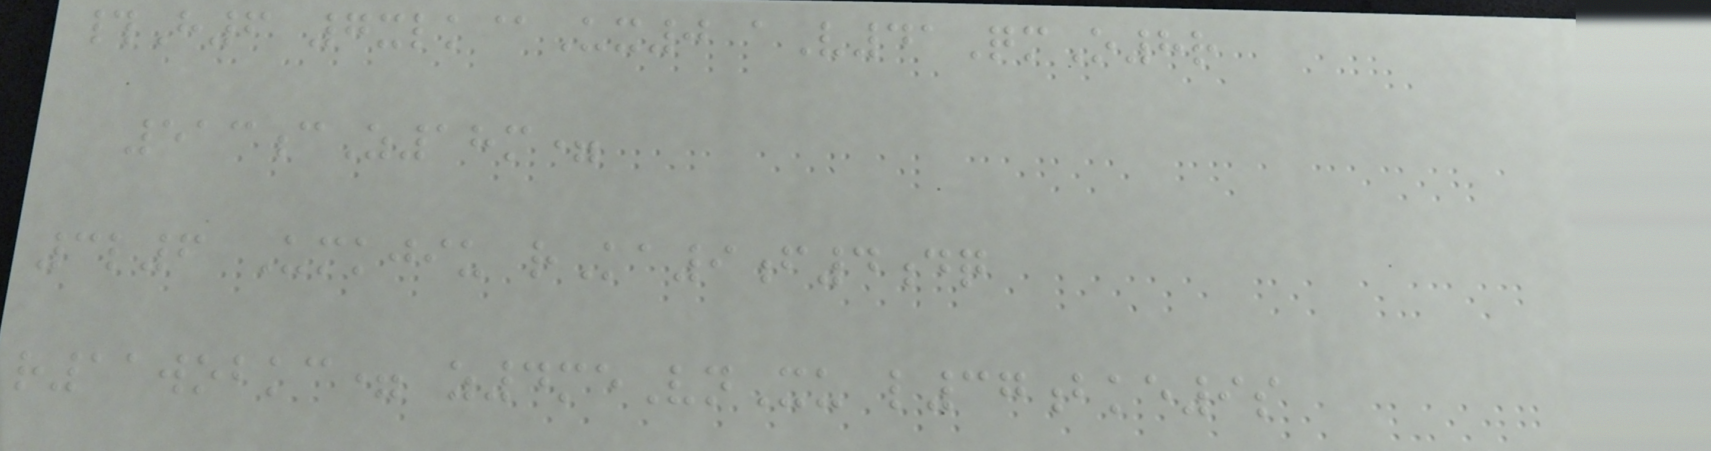#H6 7xlk@Ux0 aV41QmO8r
513cZ18m=
3l6 Umkjiu rKa9f4dq
r11wobkc= z4meVnXu l37bke9s
